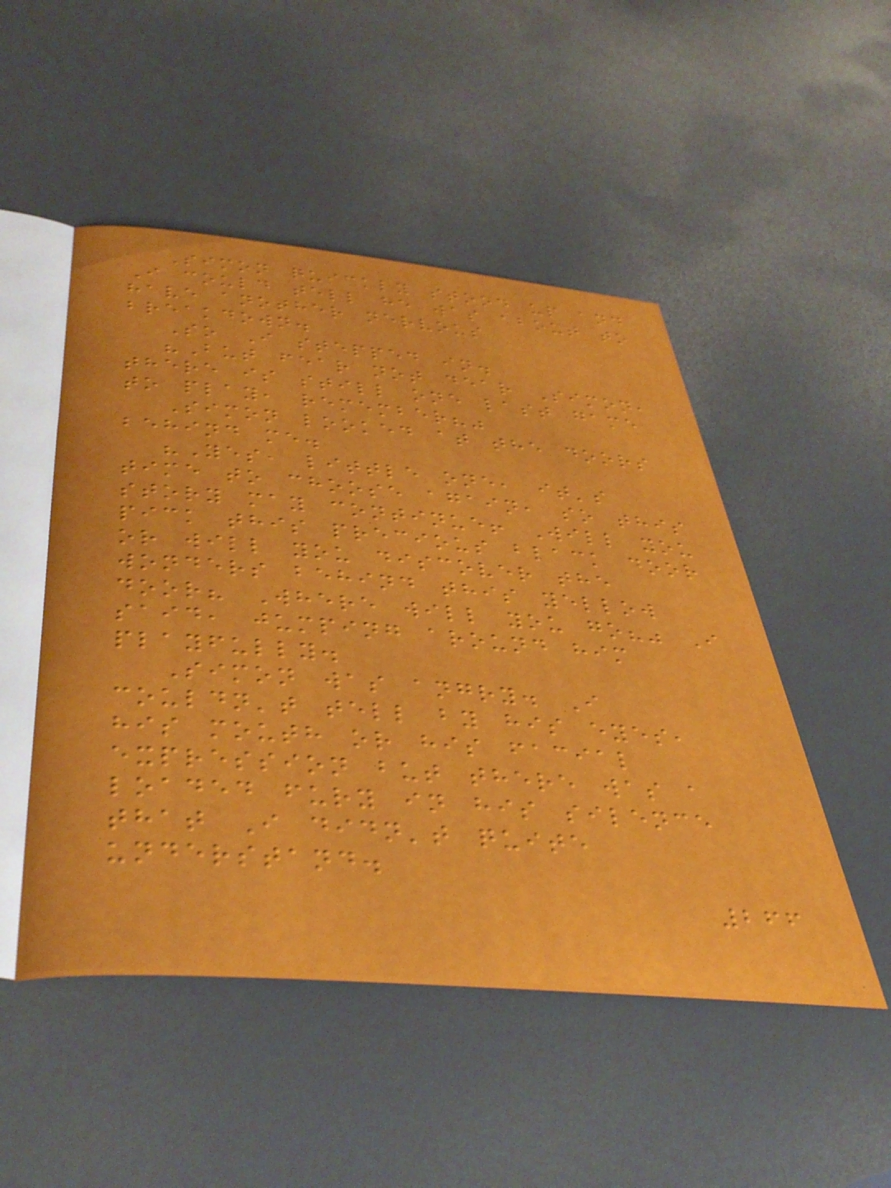Simon quickly stood up and
I could tell he was about to
have another nervous
breakdown.
So I stepped in.
"But fear not dear Simon,
there is still one last game
to play, remember?"
Simon looked at the doors
behind me.
"Yes, little one, it's
time to choose again, so this
story may continue! Will you
pick this precious black door
or will you discover the
wonders behind this yellow
door? Where will you go?" I
said, jumping around him
playfully.
Simon was angry. I
couldn't tell by his eyes,
his mouth or his facial
expression but there was a
loaded fury in his silence
that I didn't quite
understand.
266
